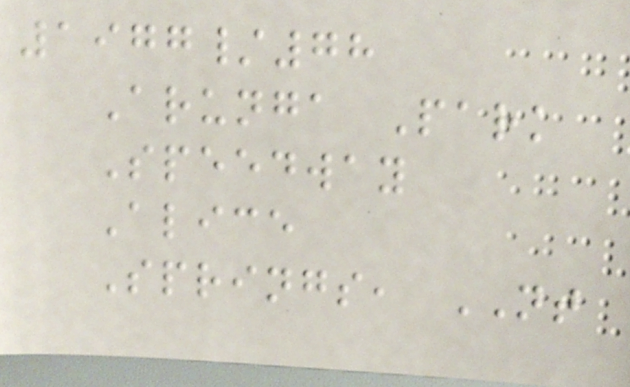1977/78
Arunga Park
Speedway
Alice
Springs, NT
